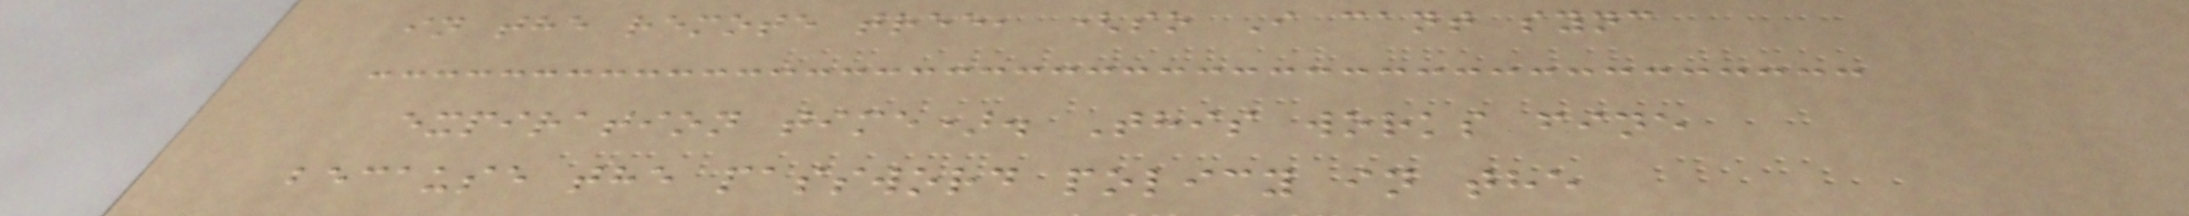in the remote tree, (so I cant sync
expiration time). This works fine
because the password policy in the
